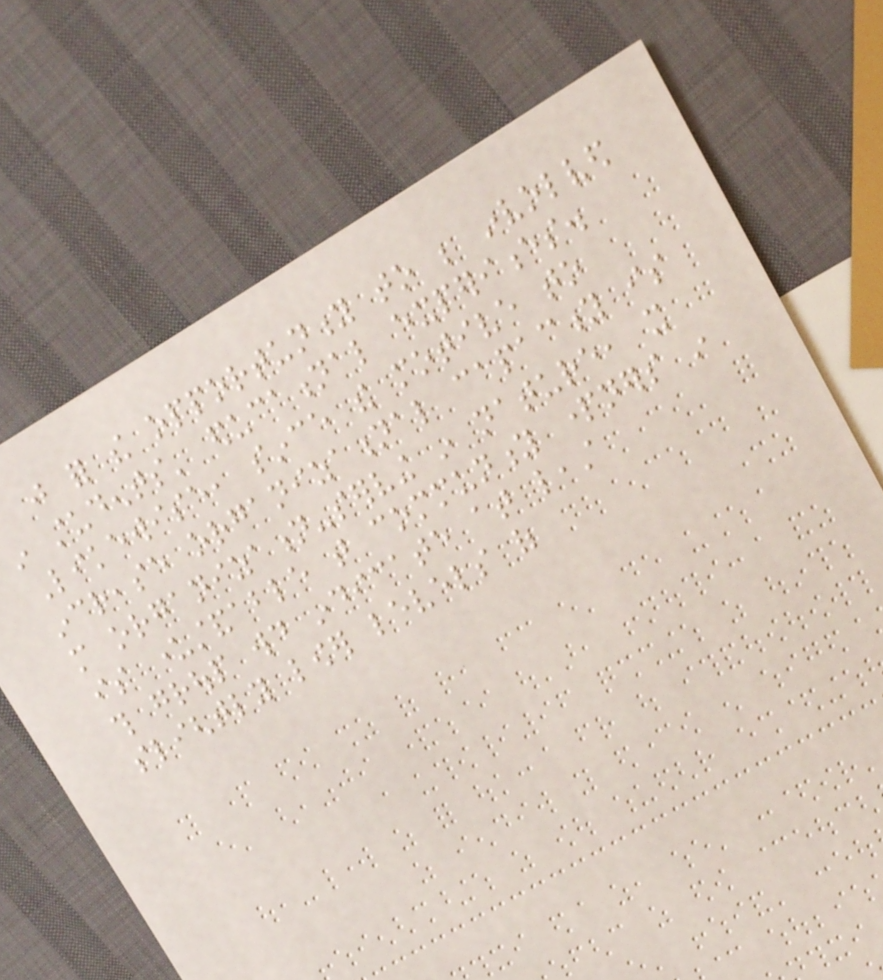just for the opportunity to be involved
in students' educational experiences.
Likewise, since the motive to
increase organizational capacity is
more organization-serving in nature, it
is understandable that community partners in
this group would indicate at least
slightly lower levels of
